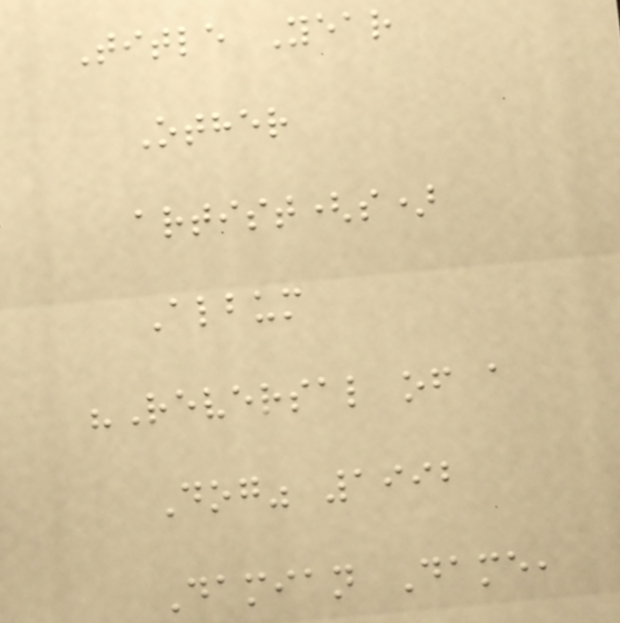Title Year
Other
artist(s)
Album
"Reversal of a
Dog" 1992
Damian Dame,
